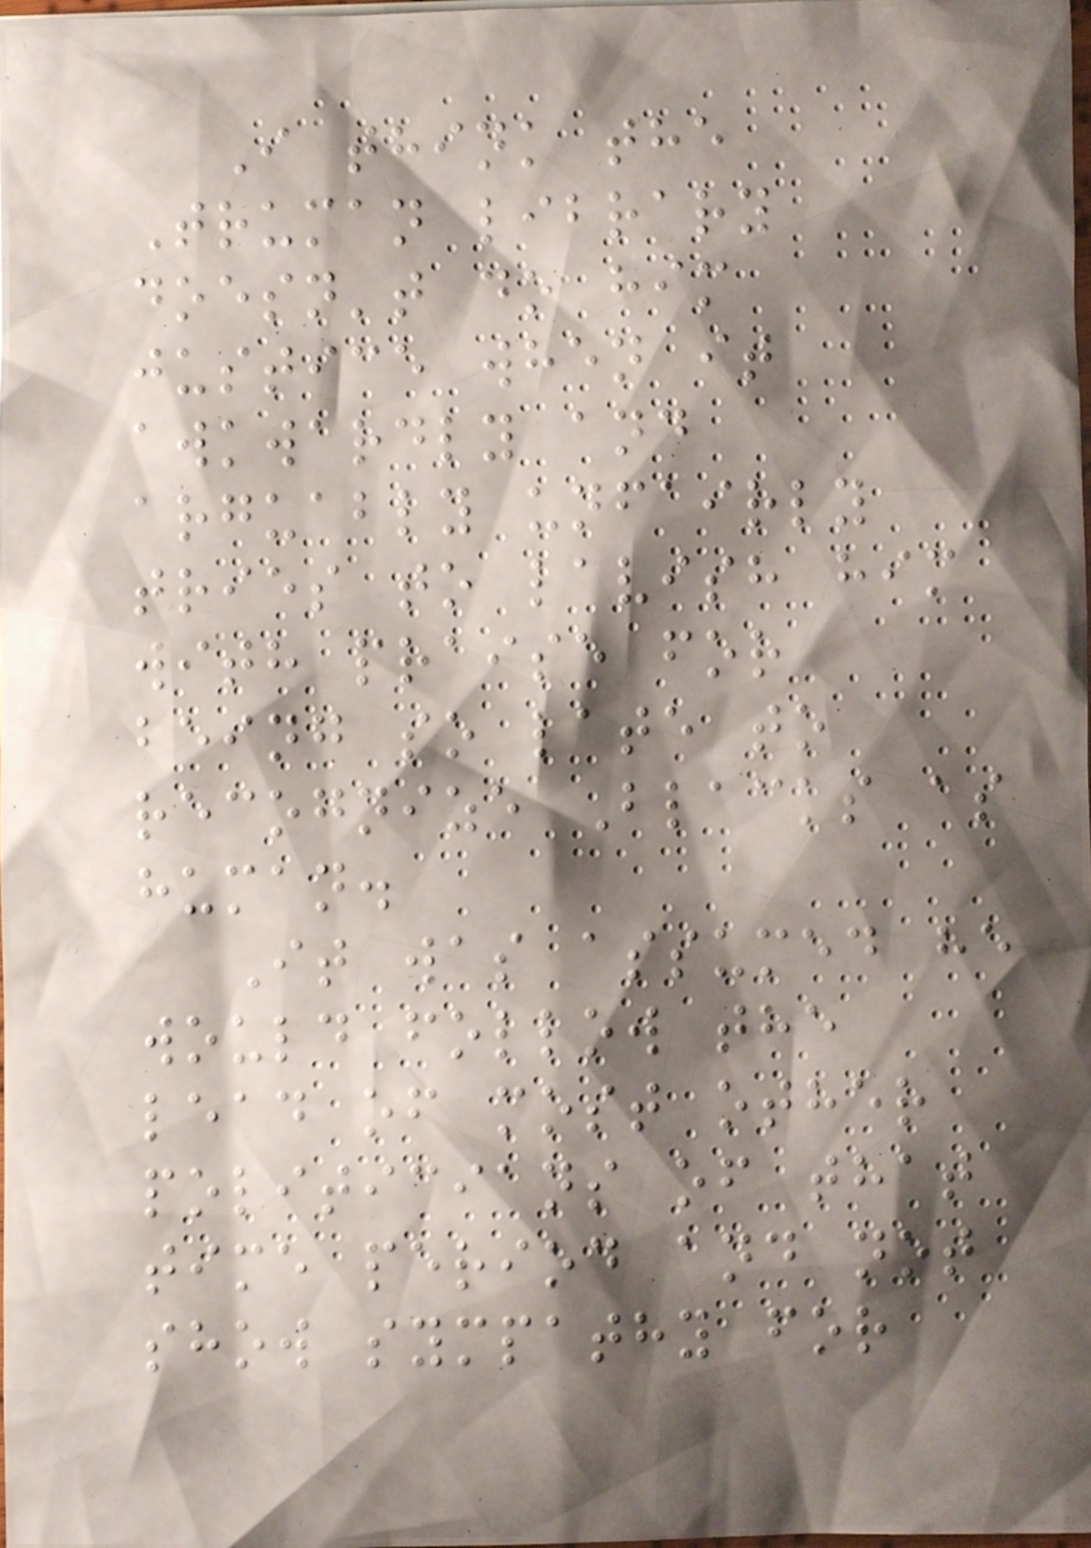I think the
Truman library
doesn't do him
justice when it
awkwardly and
arguably unfairly
tries to lavish him
with praise for
being so late to
recognize Blacks as
human.
It was assumed he
would follow the
lead of most other
politicians of that
time period and not
show sympathy for
